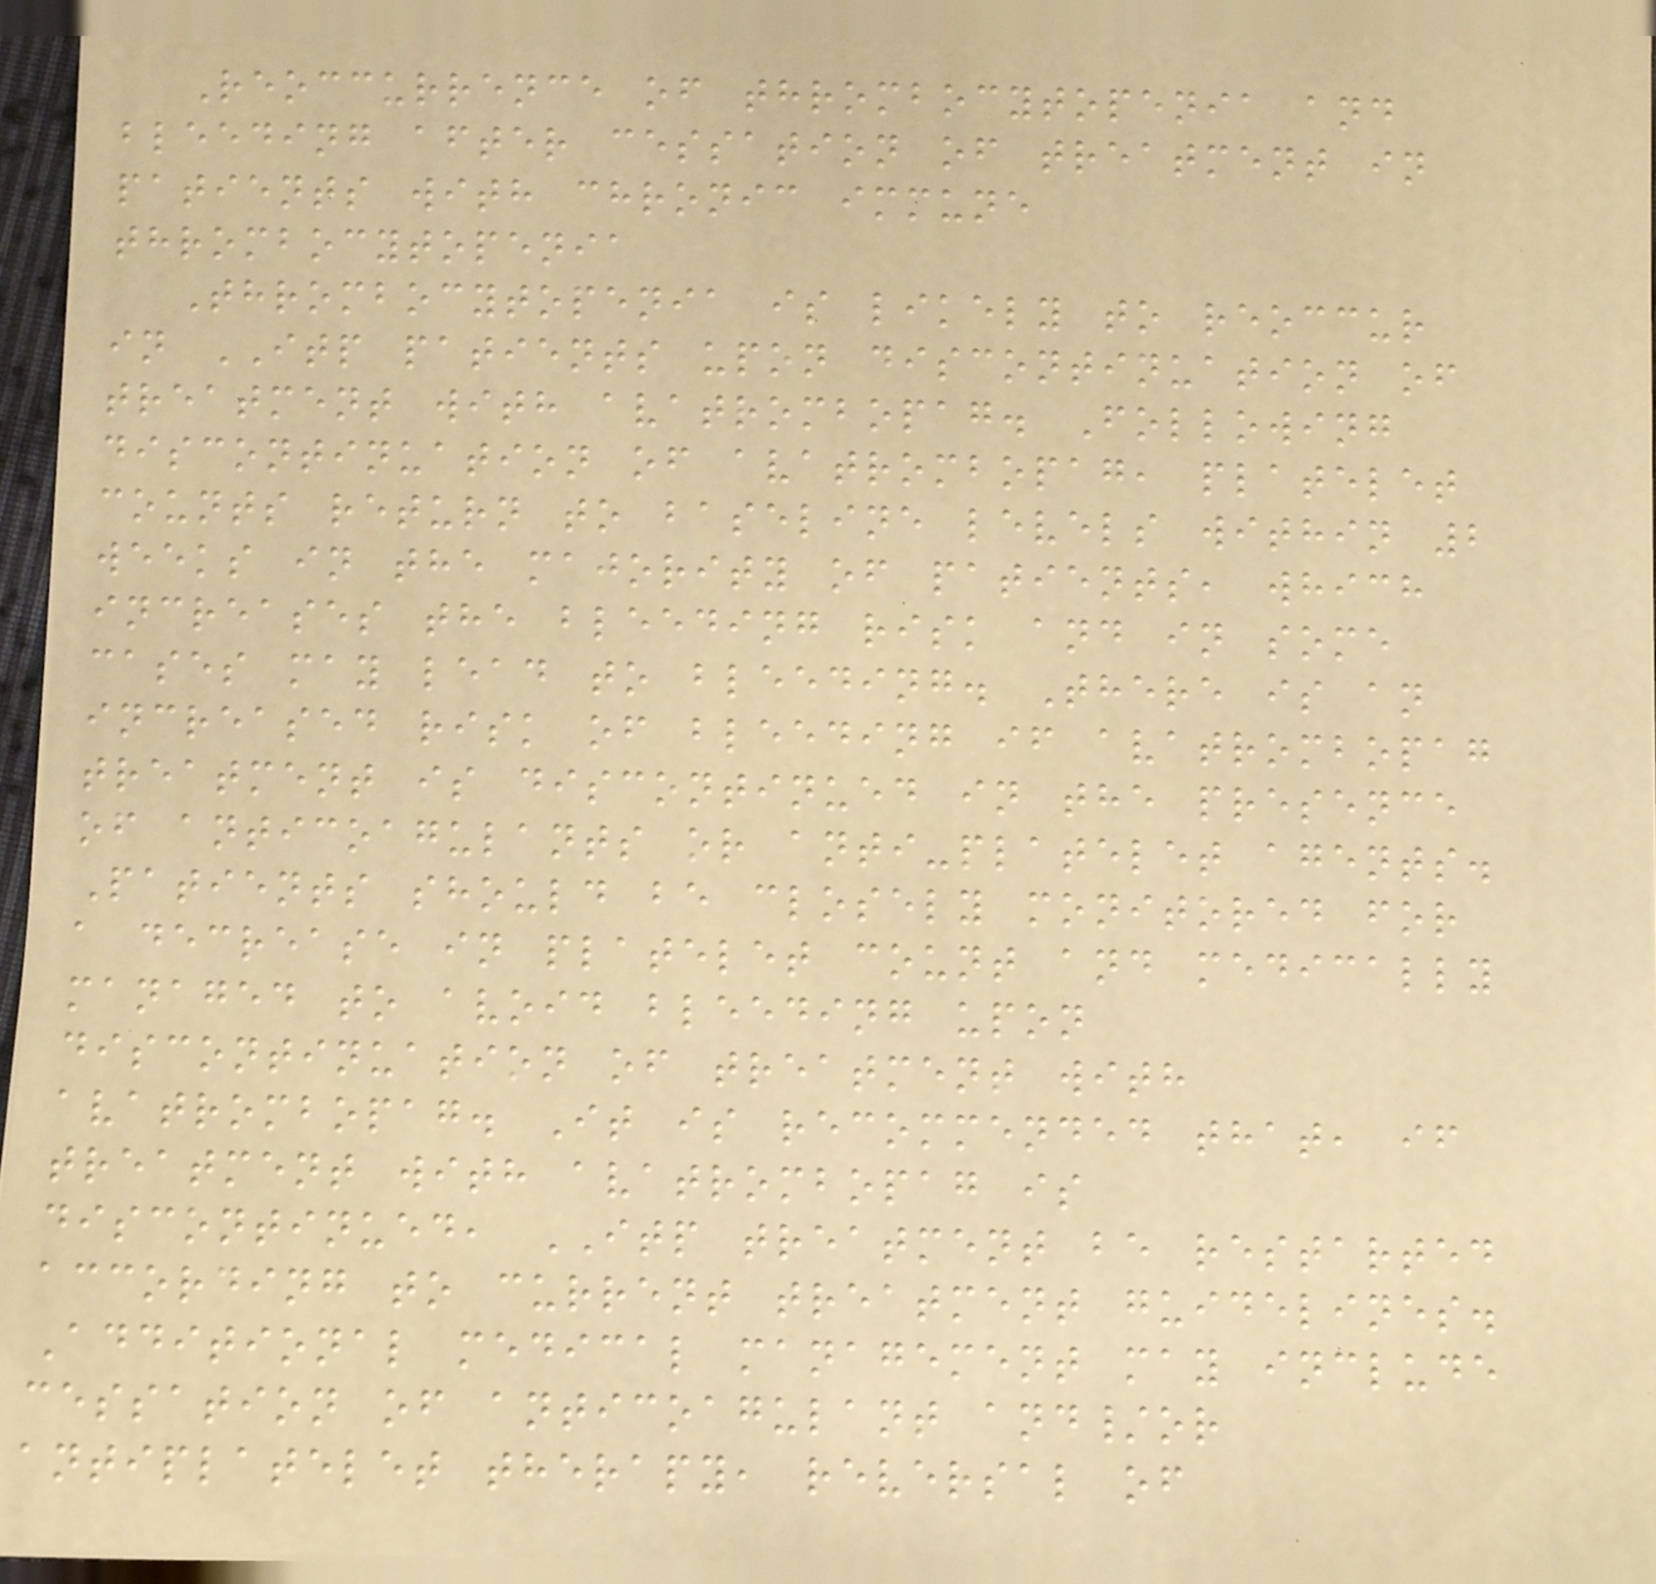Reoccurrence of thrombocytopenia and
bleeding after cessation of treatment in
patients with chronic immune
thrombocytopenia
Thrombocytopenia is likely to reoccur
in ITP patients upon discontinuation of
treatment with avatrombopag. Following
discontinuation of avatrombopag, platelet
counts return to baseline levels within 2
weeks in the majority of patients, which
increases the bleeding risk and in some
cases may lead to bleeding. There is an
increased risk of bleeding if avatrombopag
treatment is discontinued in the presence
of anticoagulants or anti-platelet agents.
Patients should be closely monitored for
a decrease in platelet count and medically
managed to avoid bleeding upon
discontinuation of treatment with
avatrombopag. It is recommended that, if
treatment with avatrombopag is
discontinued, ITP treatment be restarted
according to current treatment guidelines.
Additional medical management may include
cessation of anticoagulant and/or
antiplatelet therapy, reversal of
